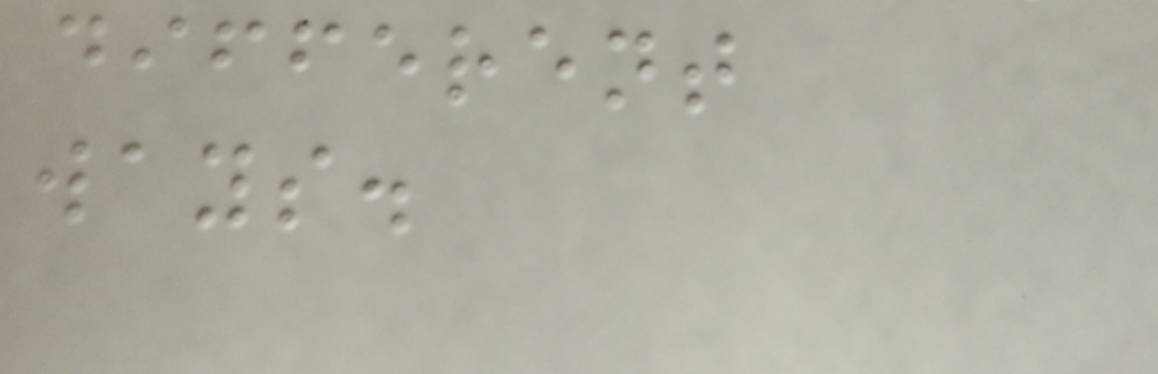different
ways.
